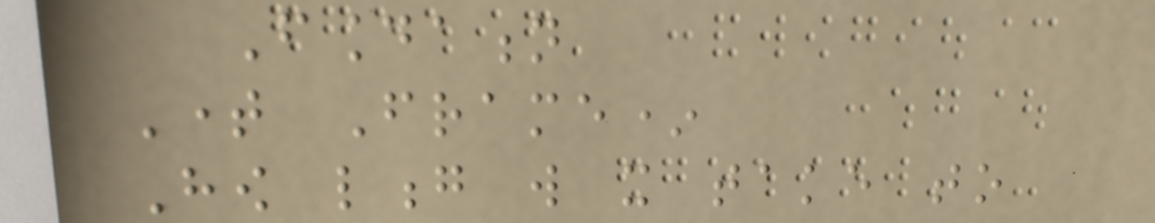Foundation
Time Frame*
How long will it take to
